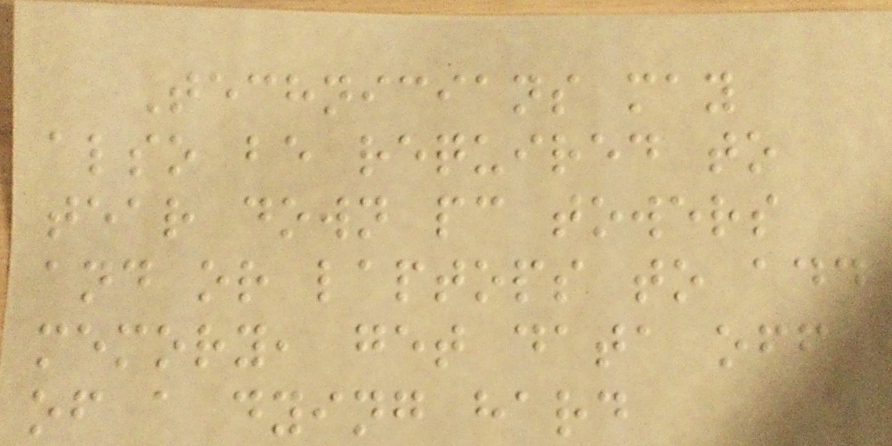Technicians may
also be required to
tear down pc towers
and or laptops to add
memory, get data off
of a dying hard
